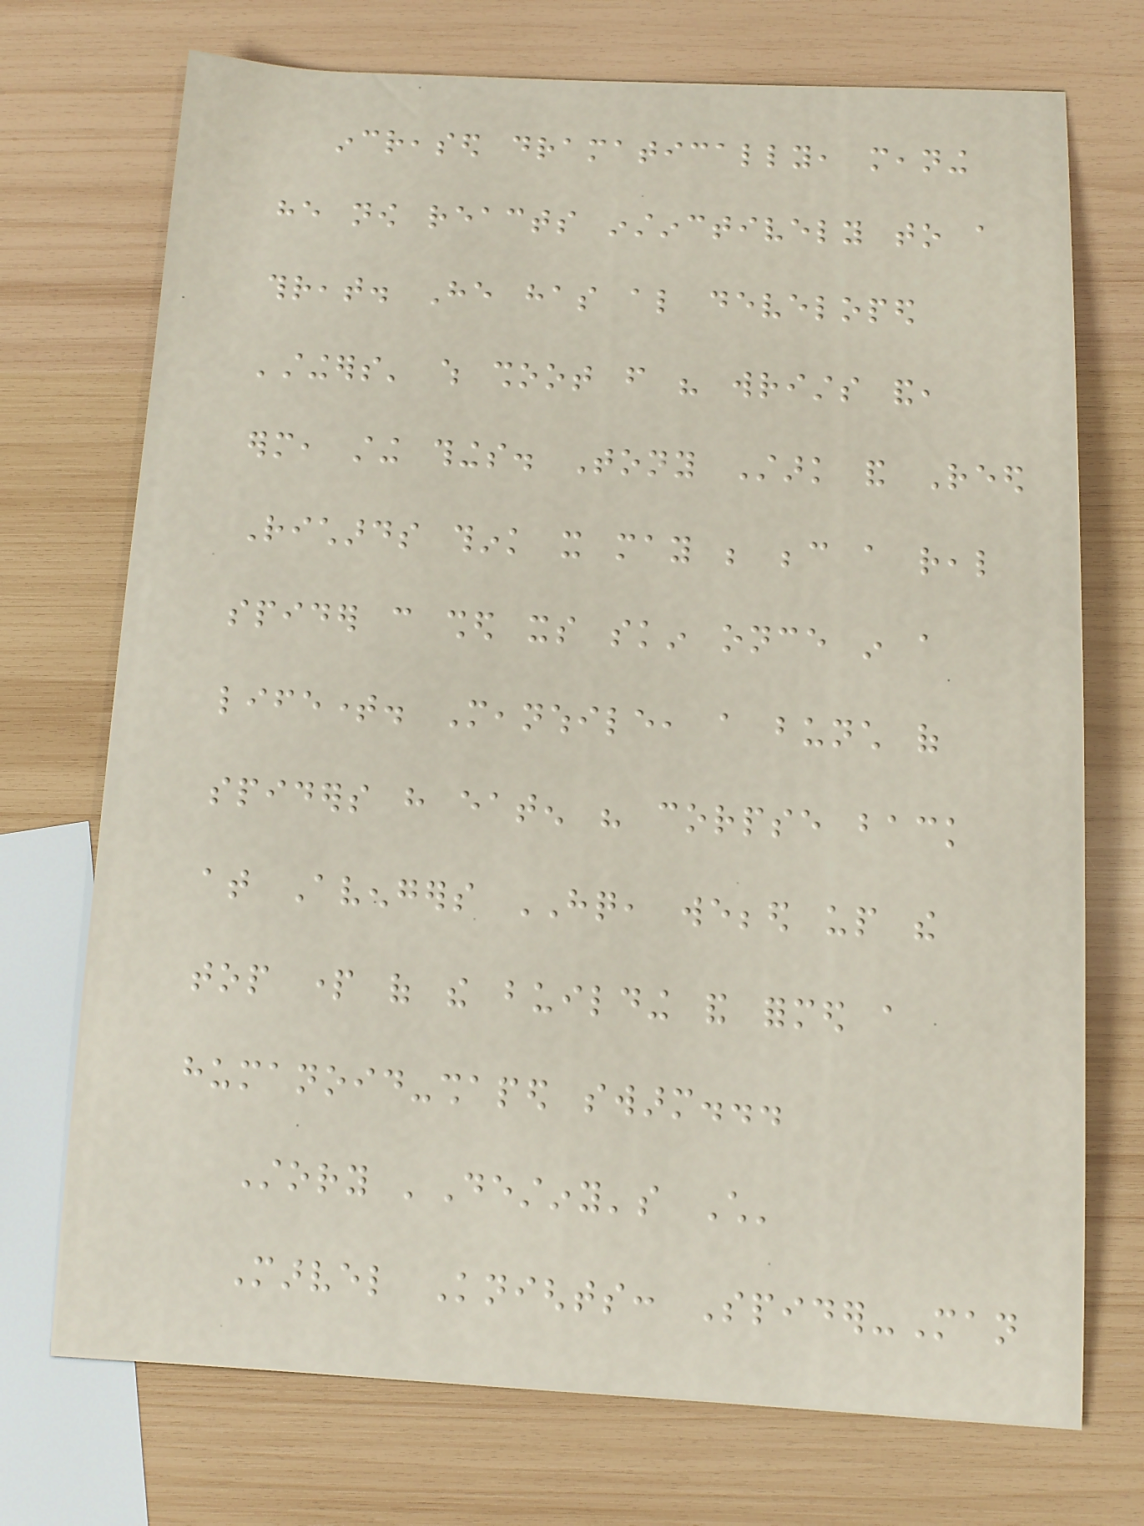increased dramatically, meaning
he now reacts instinctively to a
threat. He has also developed
'stingers' which shoot from his wrists and,
erm, sting things. Tony Stark and Reed
Richards think it may be because a real
spider can shed its skin once in a
lifetime. Meanwhile, a bunch of
spiders have eaten his corpse back
at Avengers HQ, webbed up the
top part of the building and formed a
humanoid-shaped swarm...
Story 'Destiny's Child'
Marvel Knights: Spider-Man
